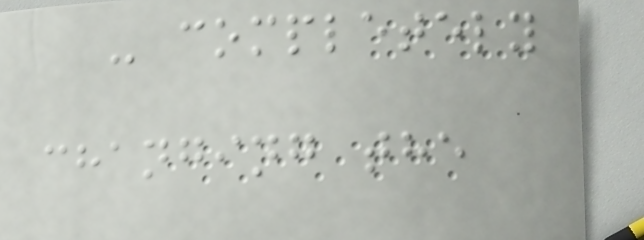- completely
changing the
